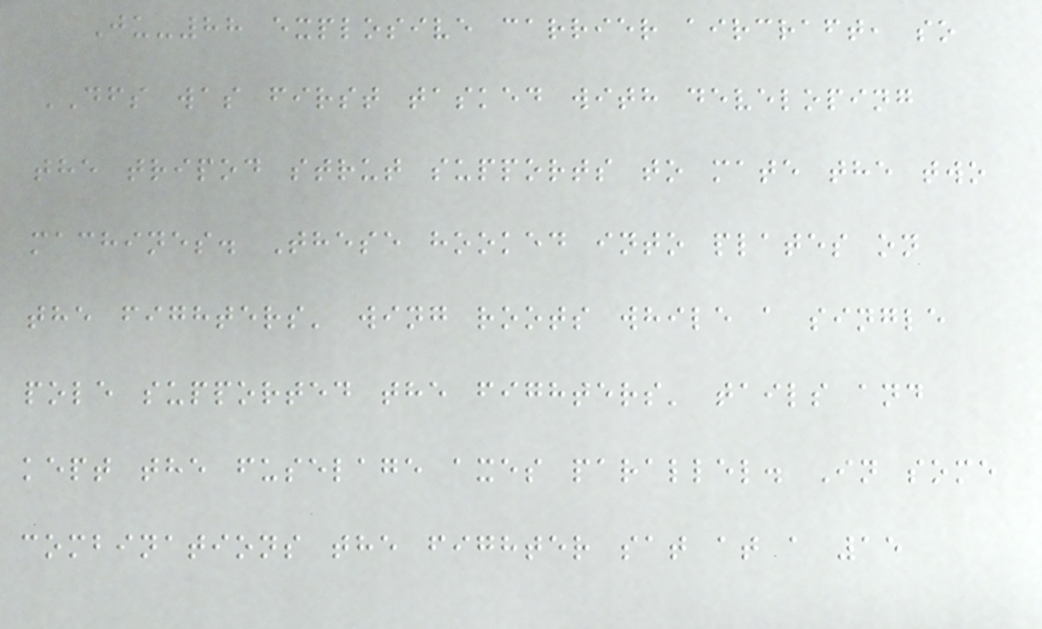Ju-88 explosive carrier aircraft, so
DFS was first tasked with developing
the tripod strut supports to mate the two
machines. These hooked into plates on
the fighters' wing roots while a single
pole supported the fighters' tails and
kept the fuselage axes parallel. In some
combinations the fighter sat at a 15
